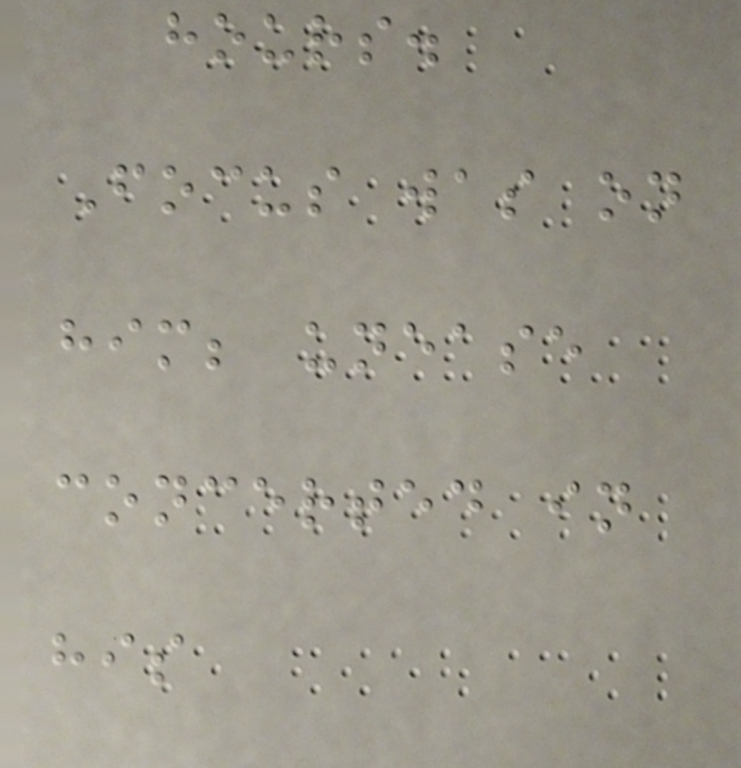hours.
Focus was on
him; unease
concerted in
his
